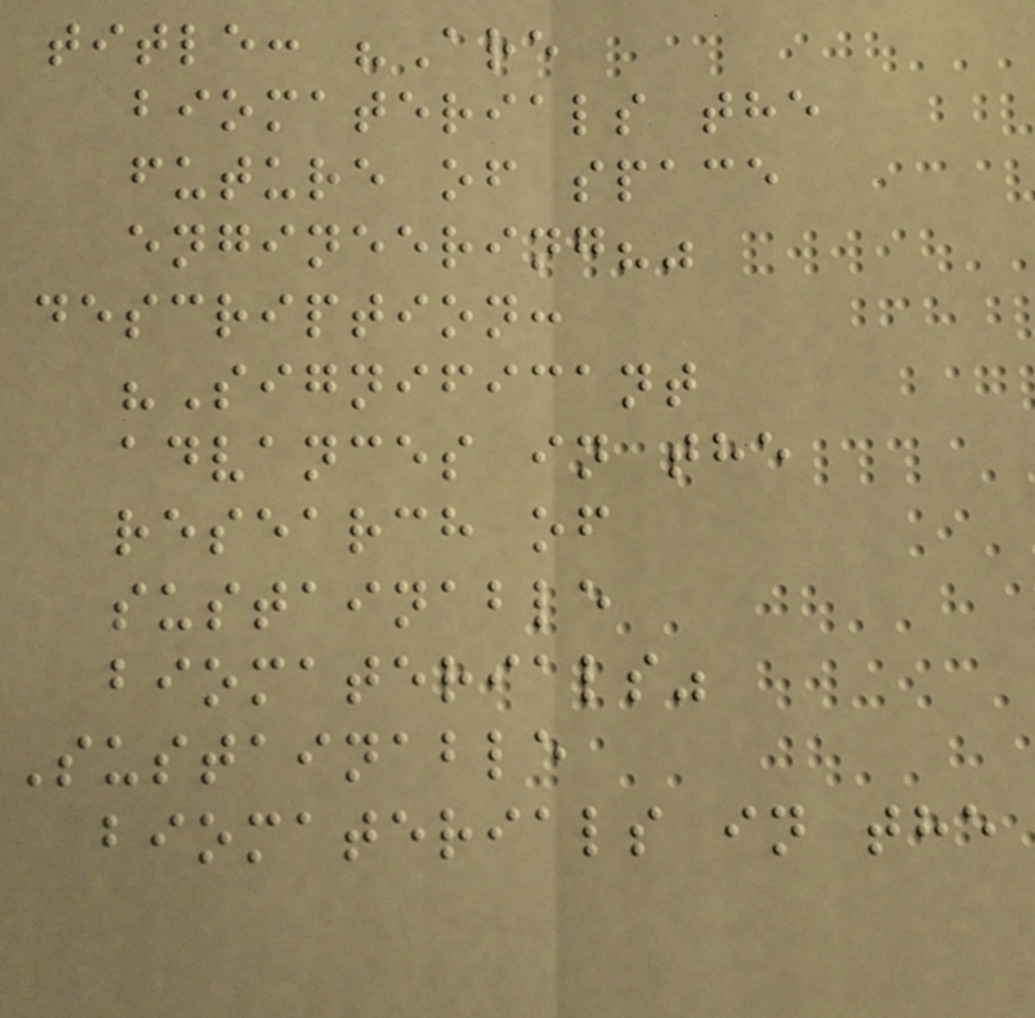title: "Are
biomaterials the
future of space
engineering?"
description:
"Significant
advances in the
research of
sustainable
biomaterials"
Sustainable
biomaterials in the
